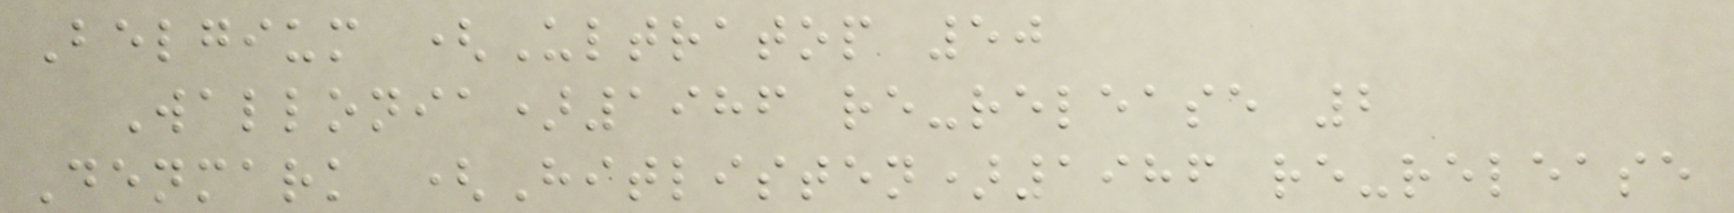Belgium (Ultratop 50
Wallonia)1986 re-release 2
Denmark (Hitlisten)1986 re-release
